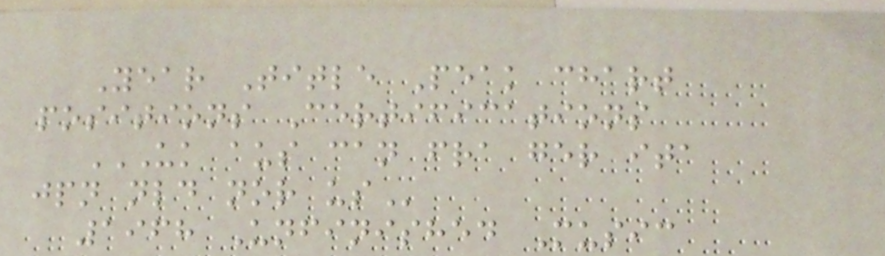Year Title Peak chart
positions Certifications
UK AUS CAN FRA GER ITA
JPN NLD NOR US
1968 Unfinished Music
